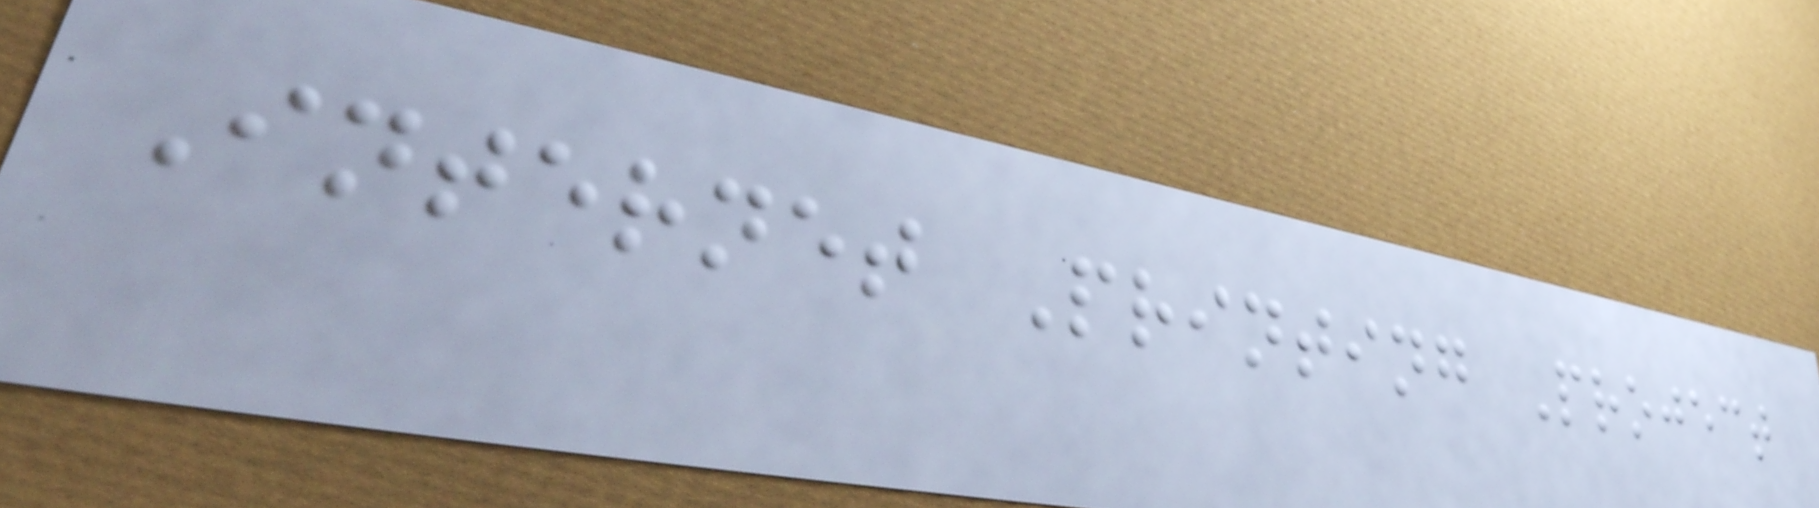Internet Printing Project
